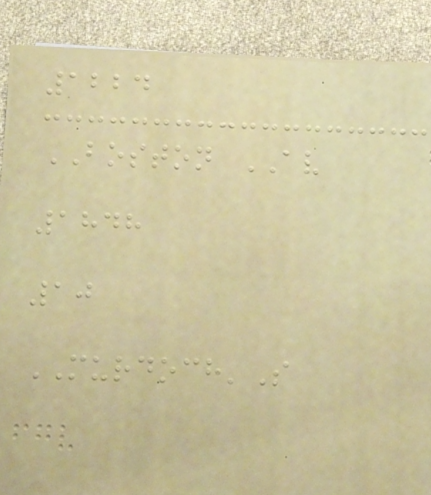1224
BOSTON AV
1848
10
MURDOCH'S
